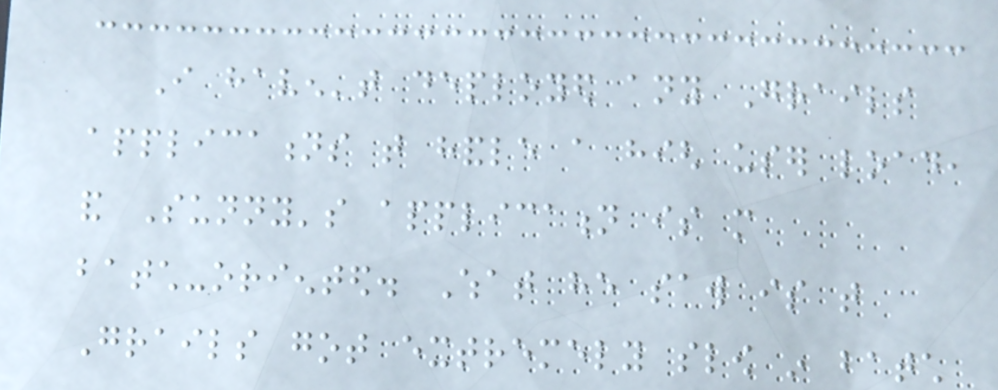I haven't deployed any Grails
applications that handle a high user load,
and Sunny's application is more
batch-oriented. What he saw is that
Grails got extremely slow in batch
